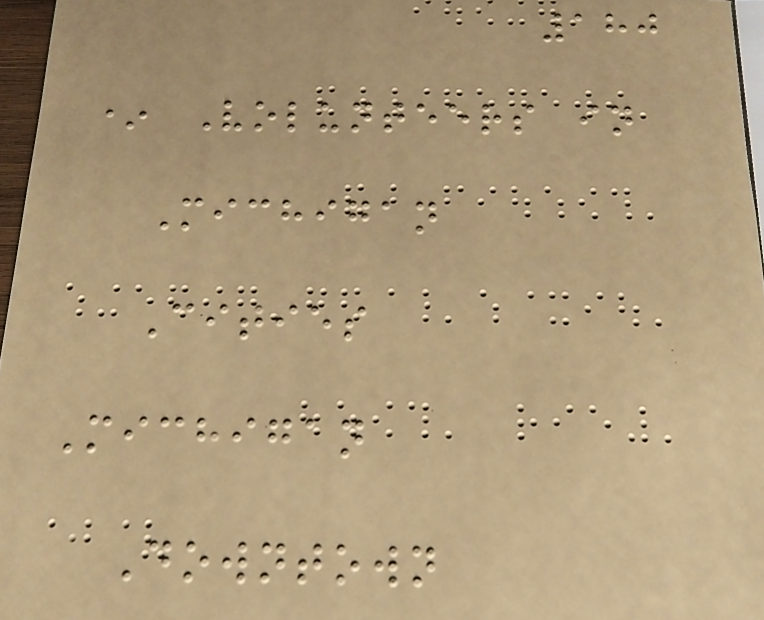180
* Volunteers in
Michigan
Cities
Michigan
Downtown
